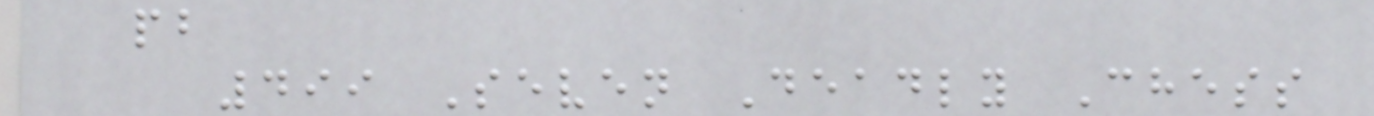pb
499 Seven Deadly Chess
